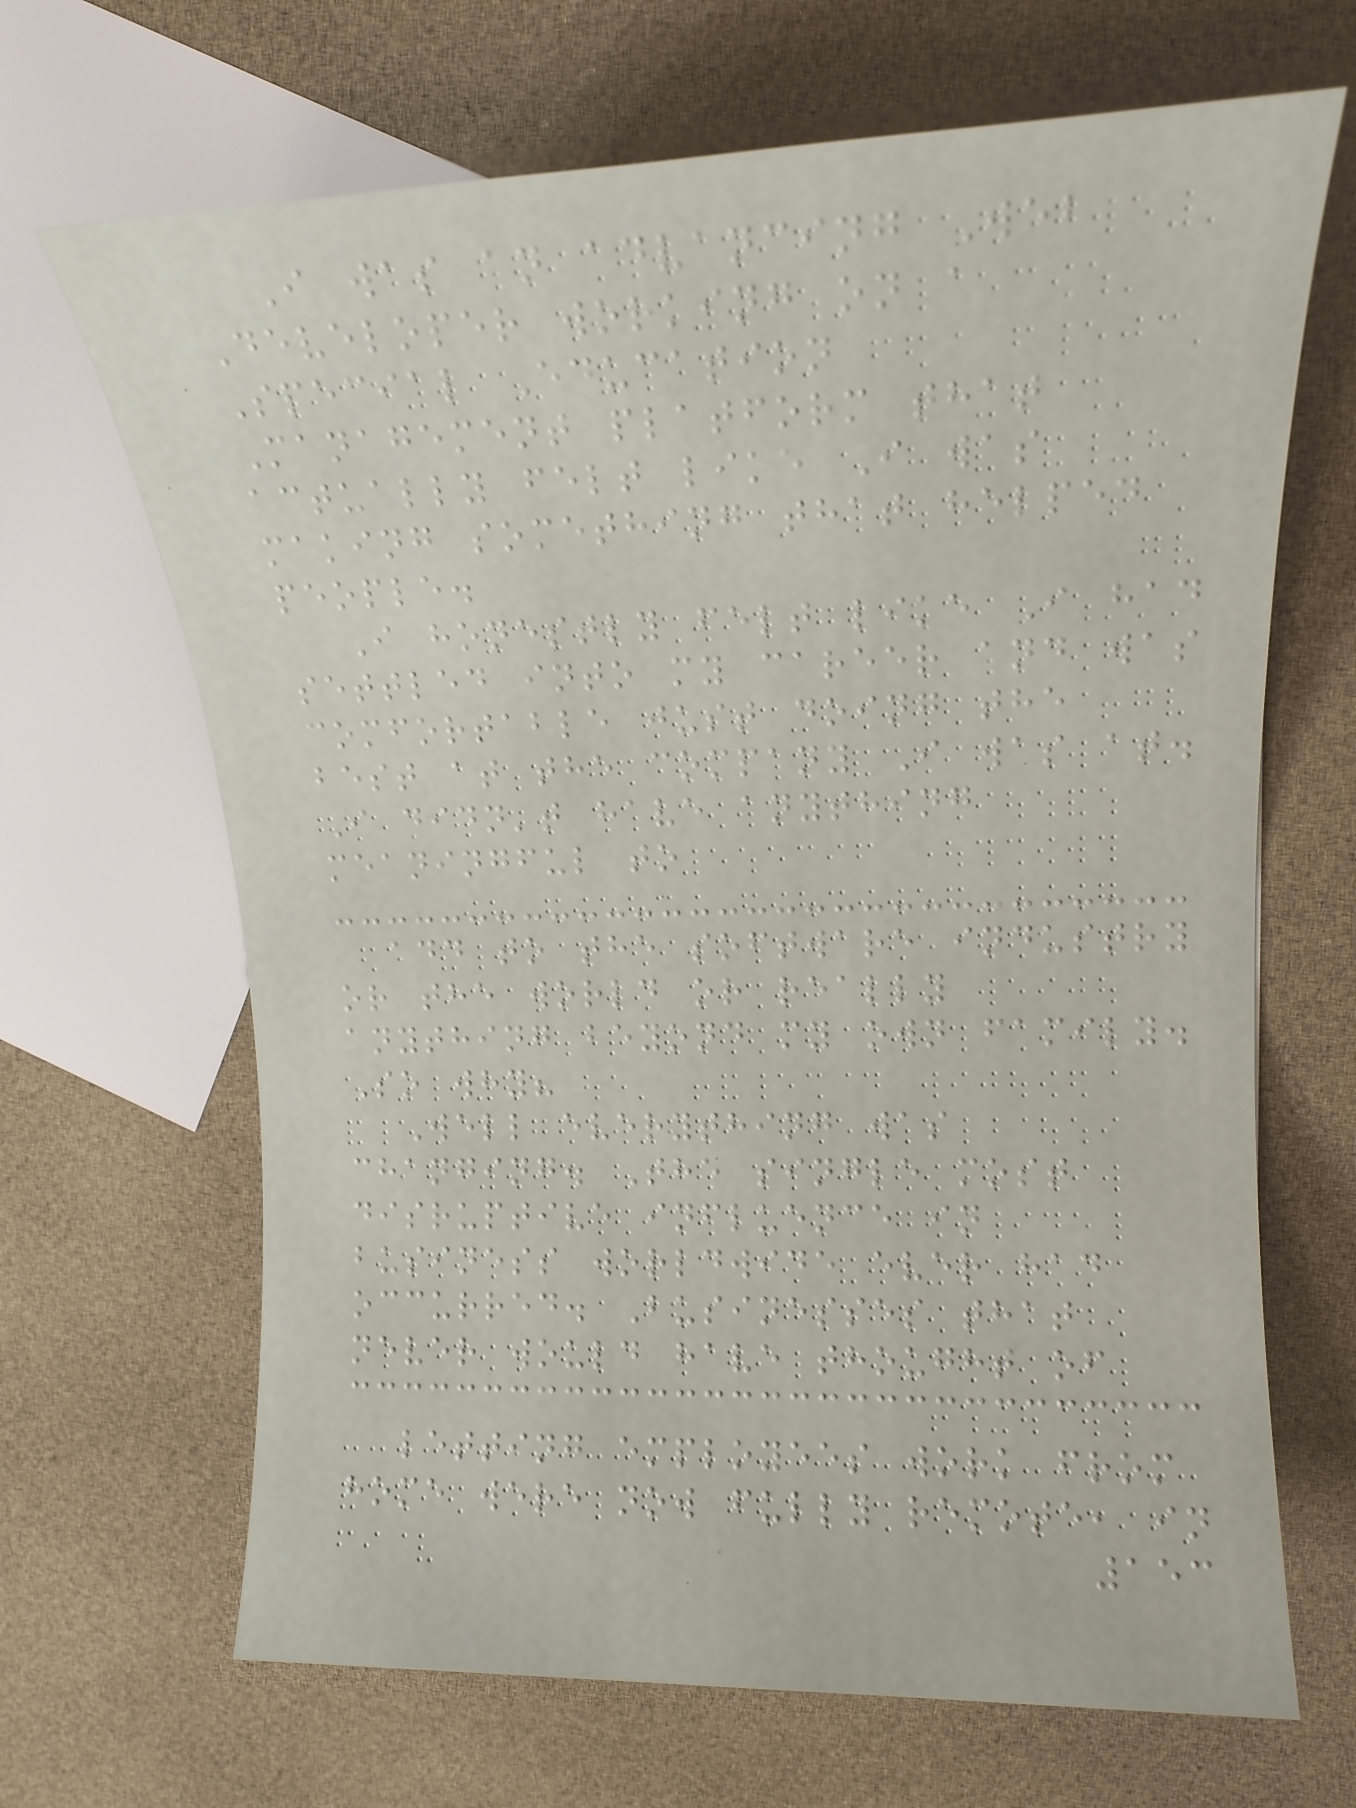I was an advancing Web
Developer working on a
Special Education
Management platform that
actually felt like I was
making something that helped
people.
I honestly felt like I had
settled into my career and was
comfortable just doing the
best at the company I was at.
I didn't have anything
meaningful to
add to the software industry
or the world or really
anything beyond my own family.
So why?
Well everything was
changing. The single most
disruptive influence in
business worldwide ever had
occurred. Businesses that
never would have thought of
letting employees work from
home were now fully remote, in
153
